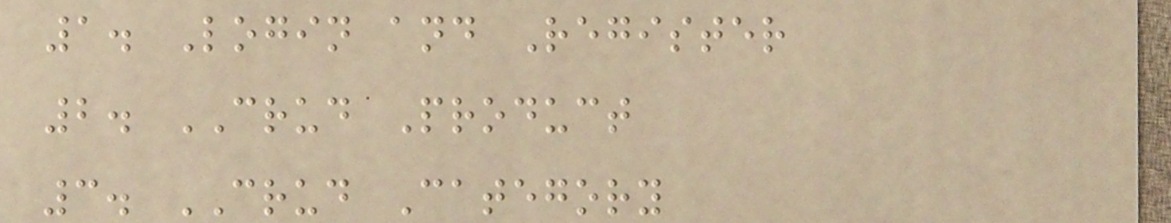1. Login and Register
2. CRUD Product
3. CRUD Category
